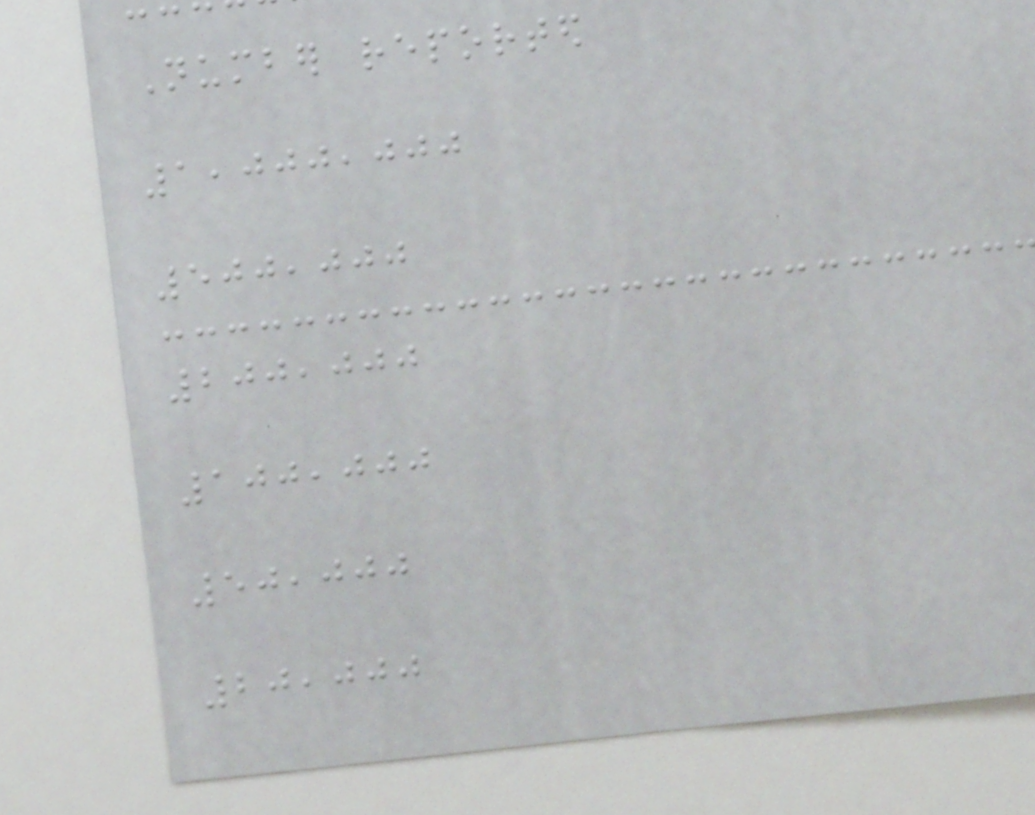Number reported
1,000,000
500,000
200,000
100,000
50,000
20,000
